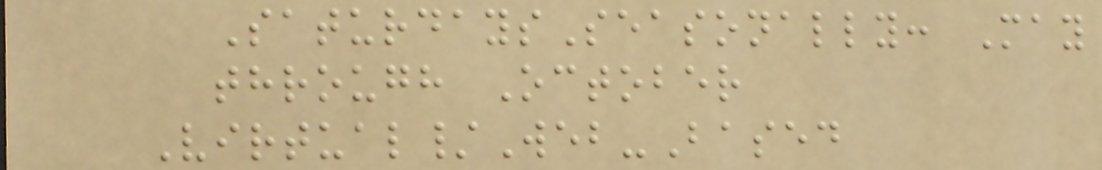SaturdaysSeasonally: May
through October
Virtual/Web-Based
